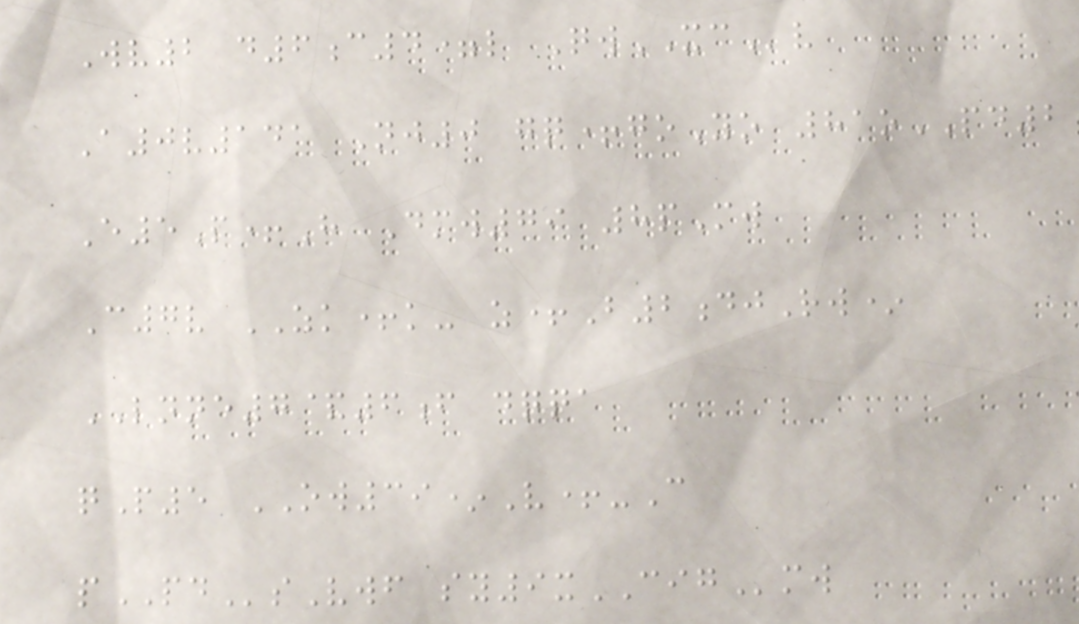Wv2 d6c4=l QwXCv
A0v141 Nj0 gq+goYo 81oPD2
E5P+H Dmw79 8pMw
C7v ZK+k- z+B2djRw*
LNNE7&6f dqqa
qP5 OW39*V+-C
pPDsVwf sy9xCIGmw
